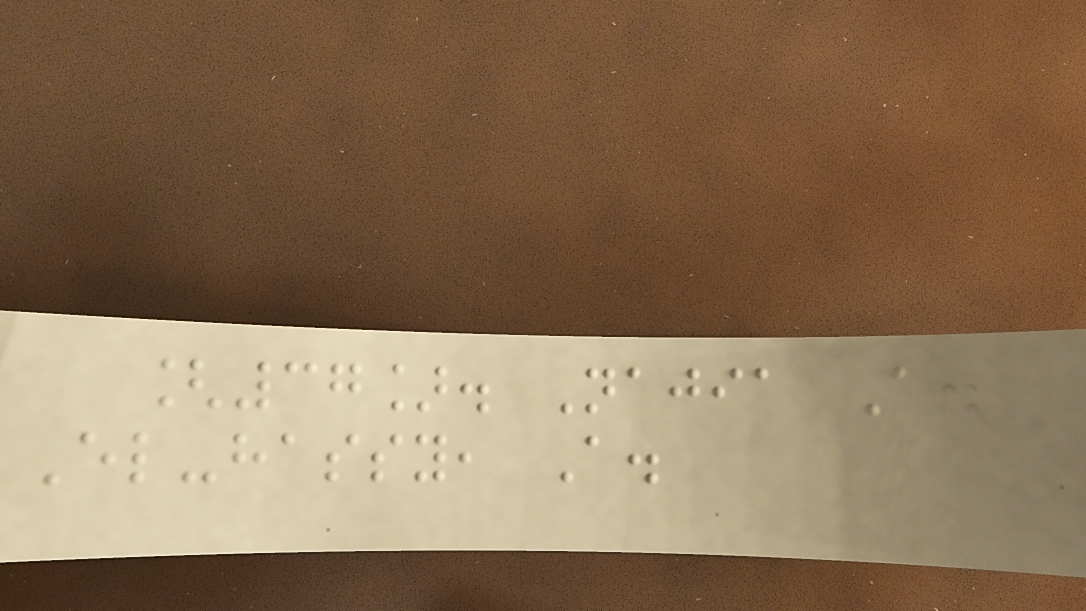[37]. Najia A.
El-hassy, A.
